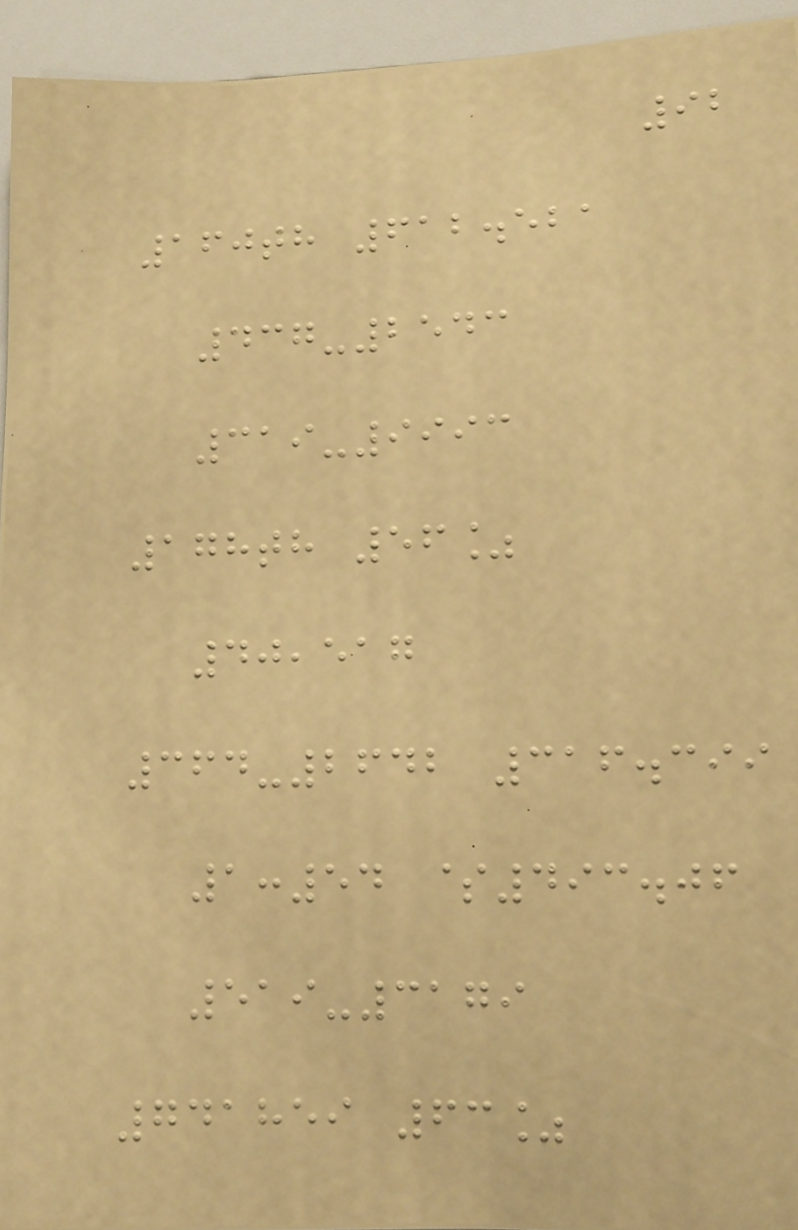92
160th 612.521
437-2543
319-9993
178th 56%
40,517
364-2642 316.399
1:54 $493.06
519-3179
741859 63%
